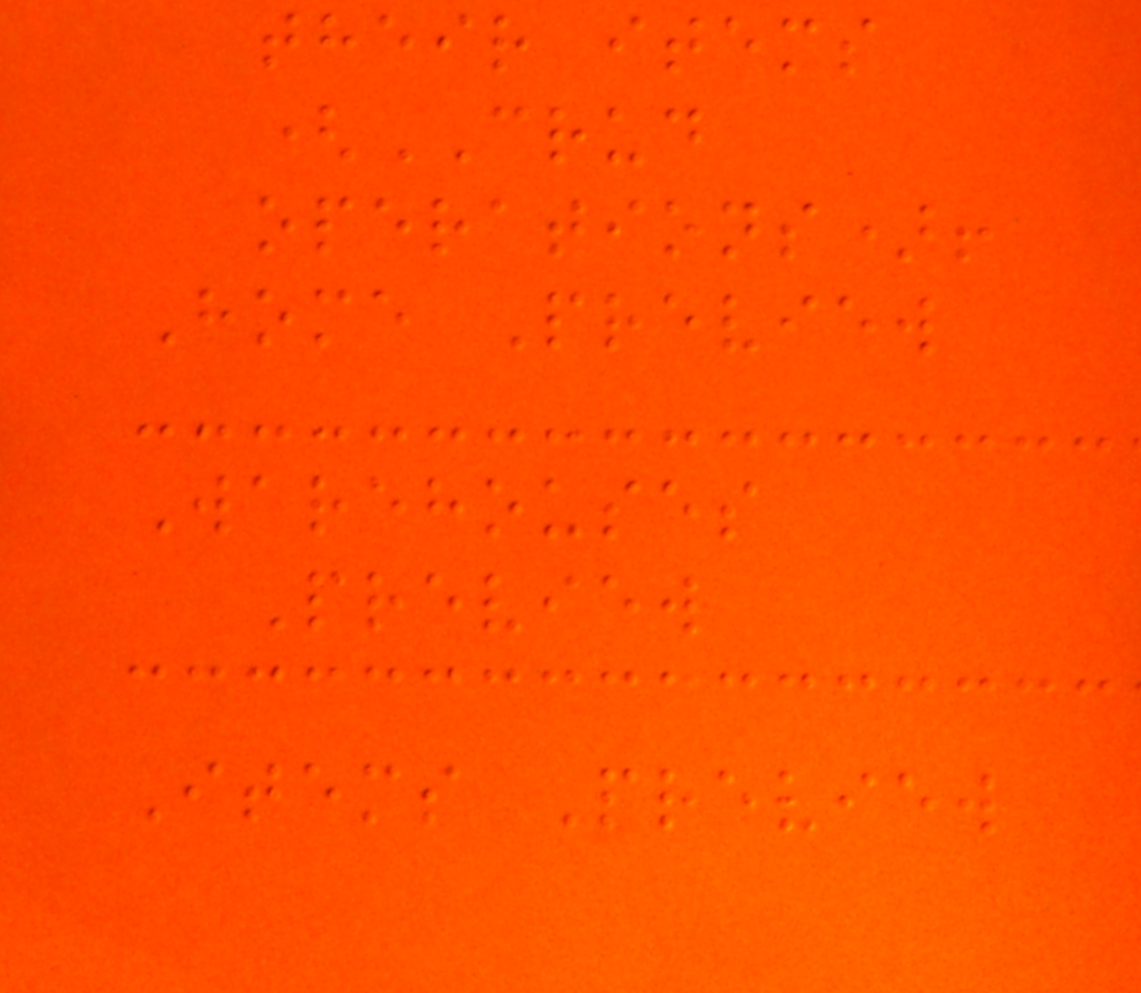their items
(CRUD
operations)!
Home Preview
Warehouses
Preview
Items Preview
